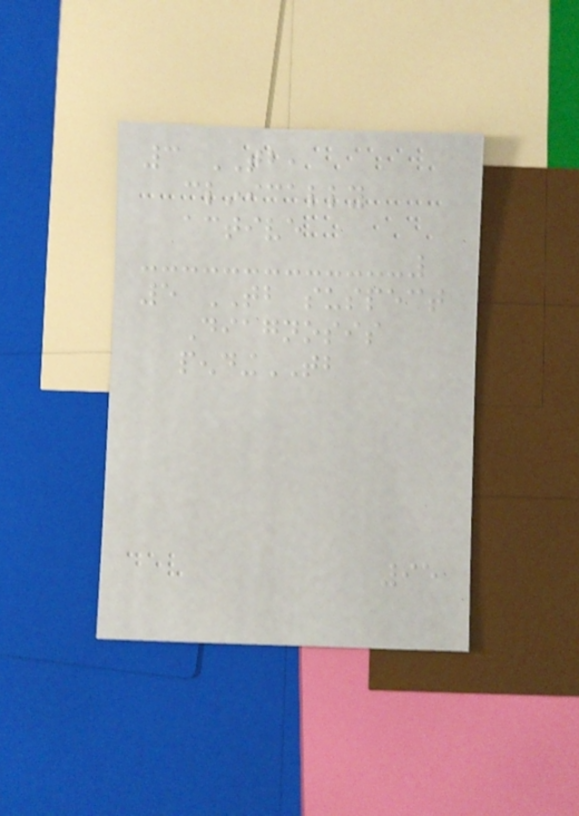3 TB,
clinically
active
5 TB suspect
Diagnosis
pendingTB
95
